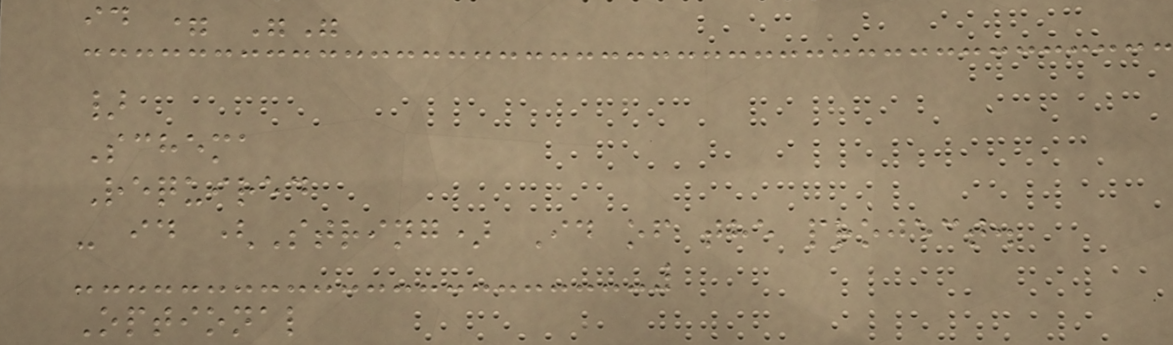id = ""
}
Schema
Required
- id (String) Id of the project.
Optional
